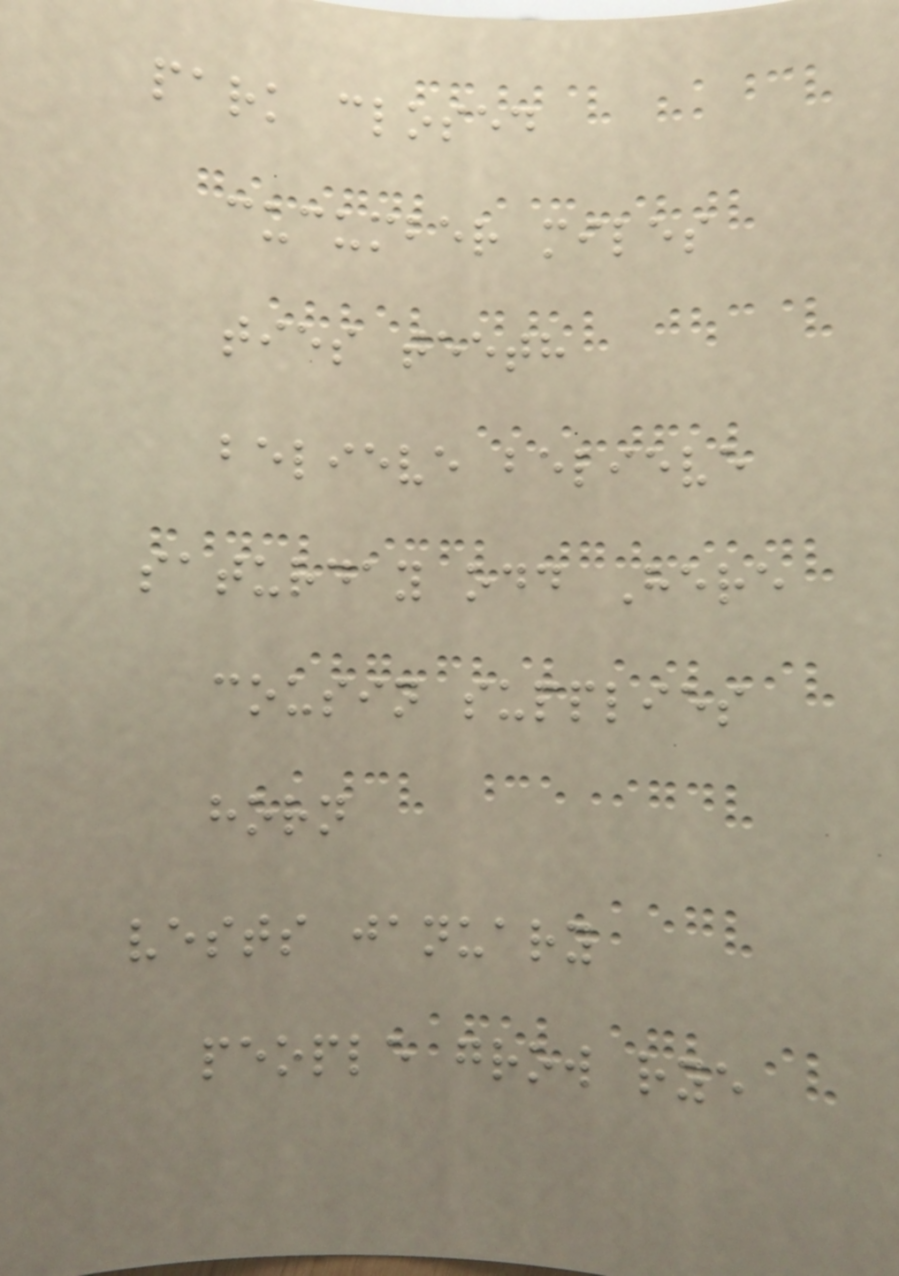park closed
cucumber miles
ties teeth
believe believe
saturday odd Here
cousin supplies
horn
vests january
people grow rye
